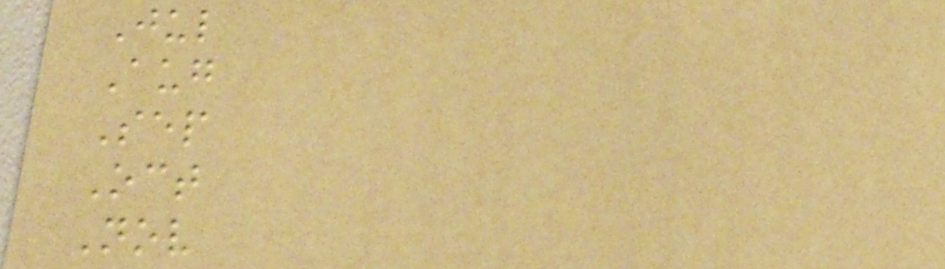Jul
Aug
Sep
Oct
Nov
